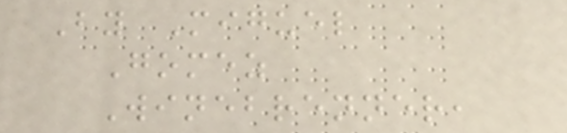By Miguel
Gomez
Winebrenner,
